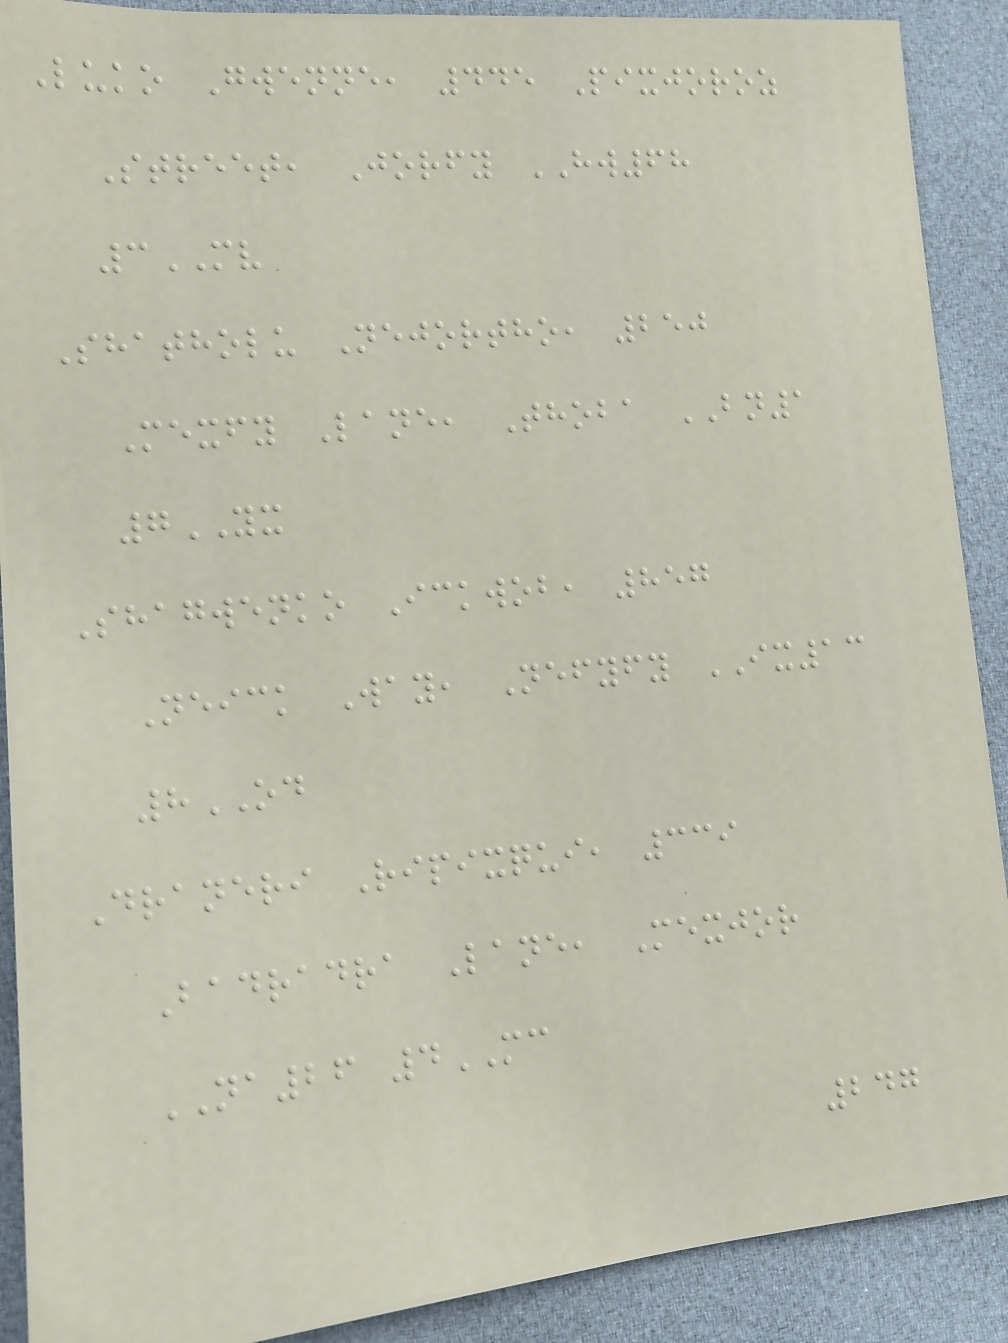Luko Gwenne, 445 Pixjoroz
Street, Jorfy HW68
3MV
Shatholu Nejortho, 250
Mexfy Lane, Thoba BN1
7YX
Shagwenko Ickwob, 857
Neick Way, Nefyfy IX13
8OD
Draneri Ripixqui, 339
Badradra Lane, Mexjor
NA26 4MC
247
